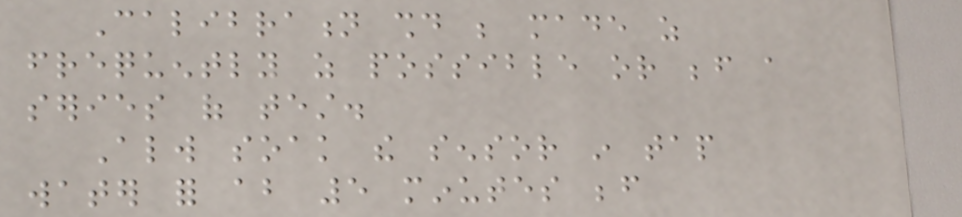Calibration should be made as
frequently as possible or before a
series of test.
Always soak the sensor in tap
water for about 5 minutes before
